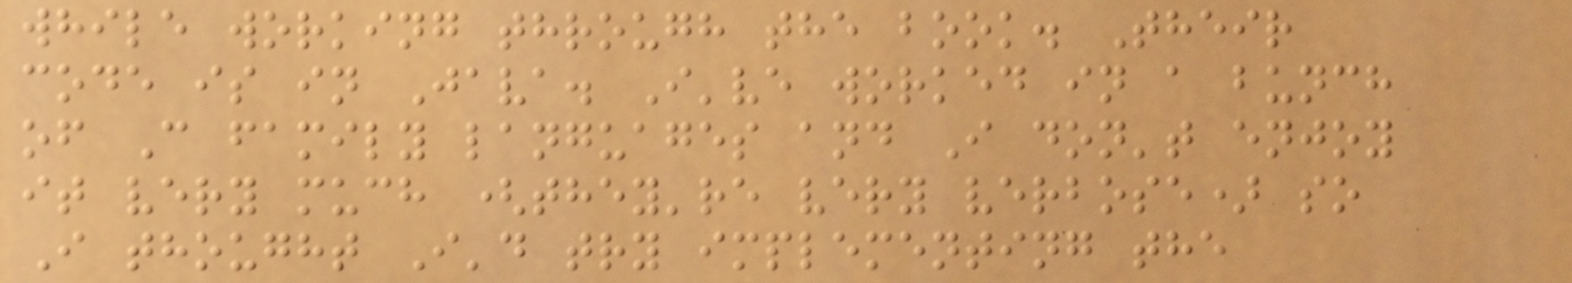while working through the book. Their
code is in Java. I've worked in a bunch
of C family languages and I don't enjoy
it very much (they're very verbose) so
I thought I'd try implementing the
